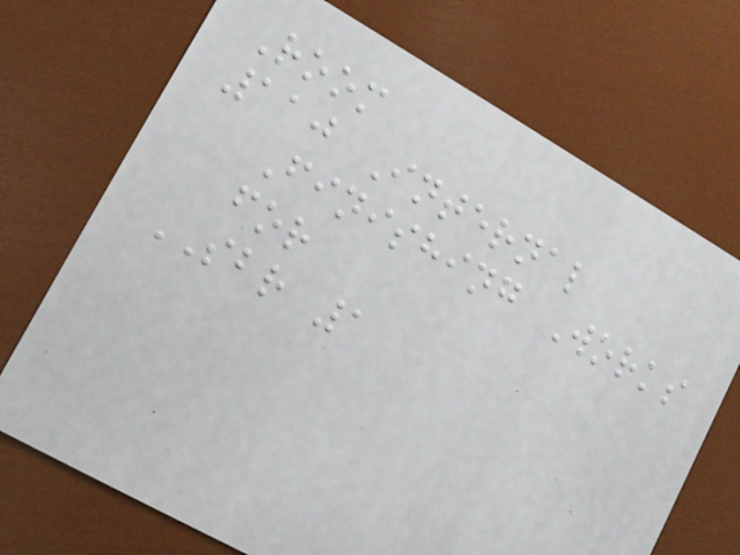Room
110 Internal
Finishing Works
for
SBR 1
